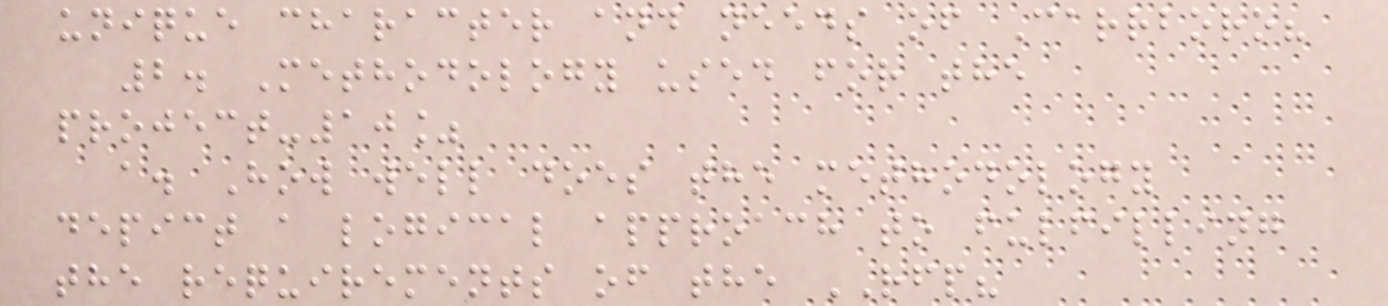unique character and needs of Carrboro?
2. Methodology used for the
project-10%
a. How well does the methodology
depict a logical approach to fulfilling
the requirements of the RFP?
